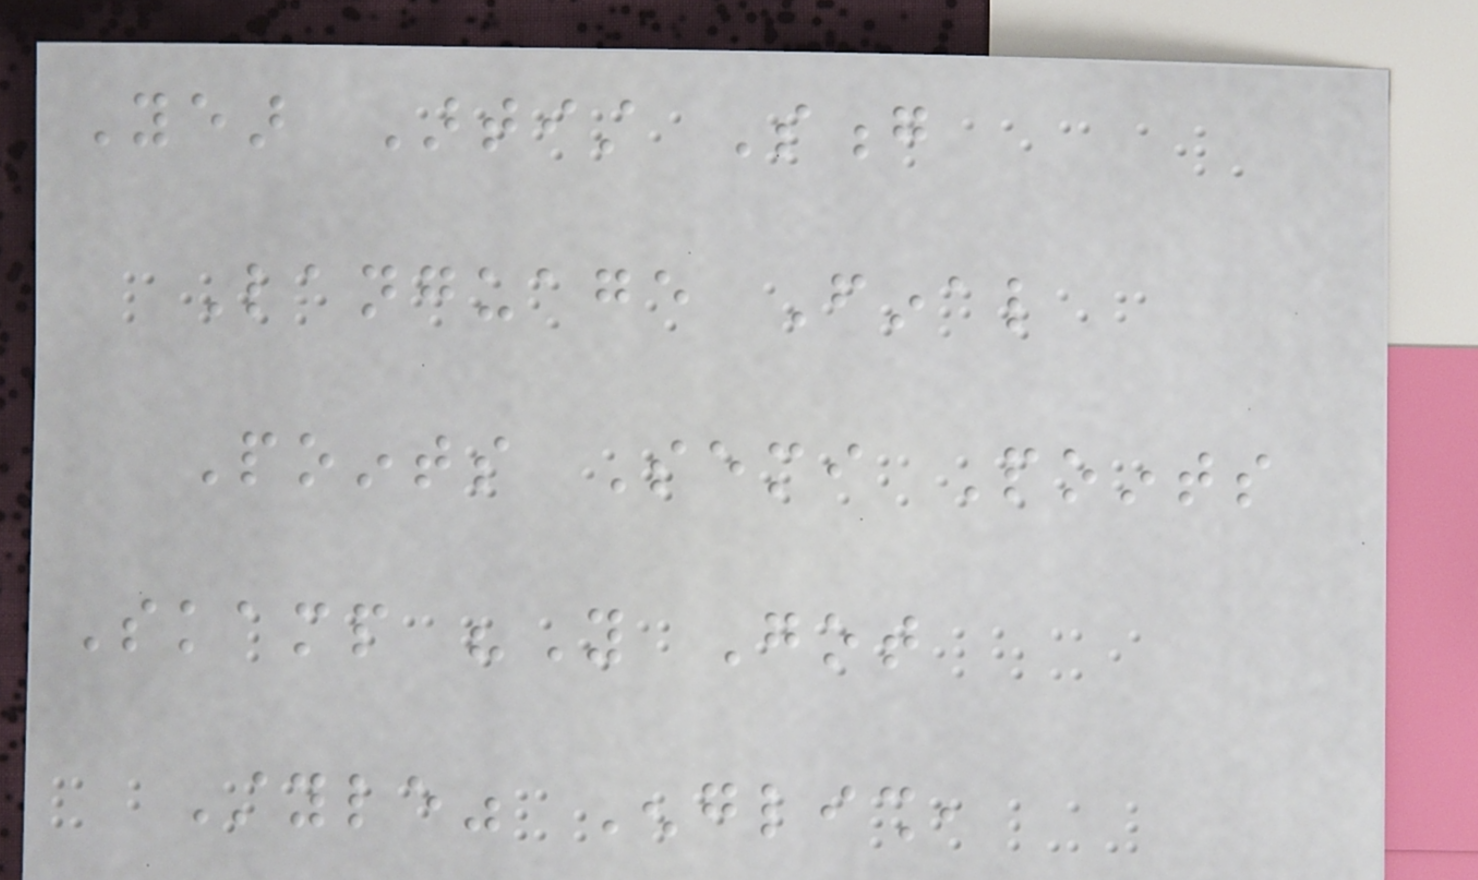Year Artist Song
Language Final
Points Semi Points
Skamp "You Got
Style" English,
